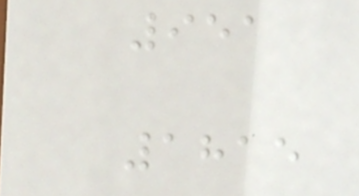951
1815
